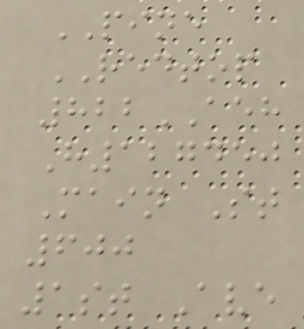PINE
REDTOP
822AEH
H127450
Main St
600
1st Ave
